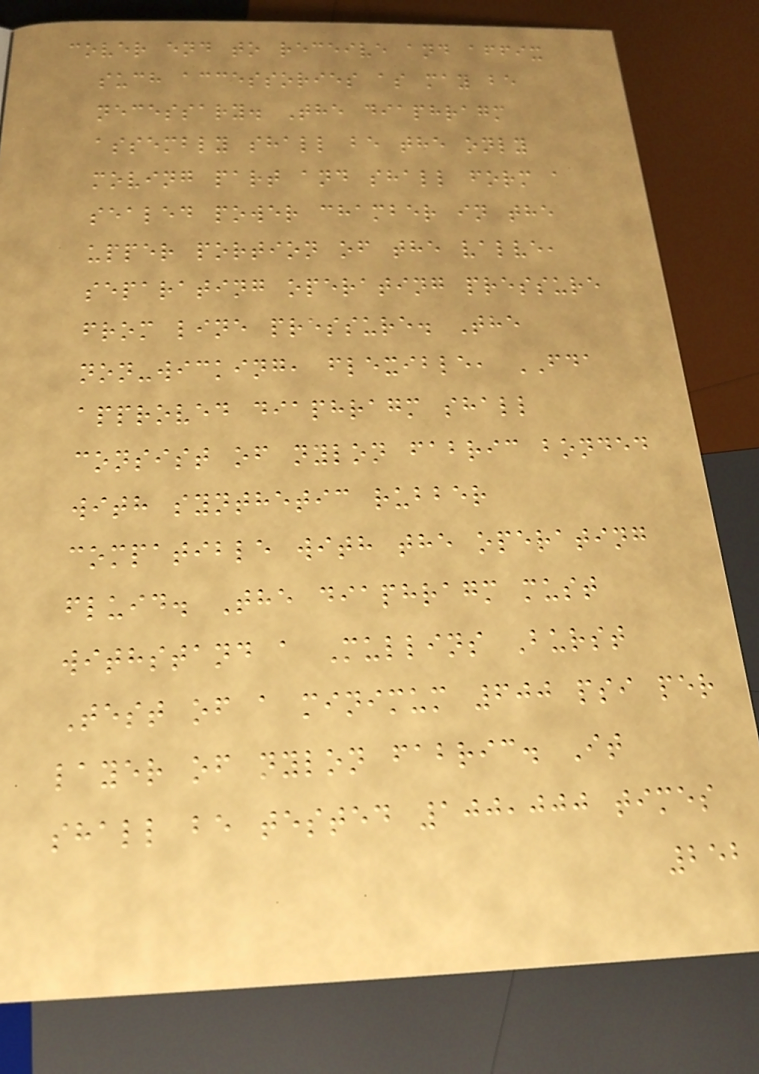cover end to receive and affix
such accessories as may be
necessary. The diaphragm
assembly shall be the only
moving part and shall form a
sealed power chamber in the
upper portion of the valve,
separating operating pressure
from line pressure. The
non-wicking, flexible, FDA
approved diaphragm shall
consist of nylon fabric bonded
with synthetic rubber
compatible with the operating
fluid. The diaphragm must
withstand a Mullins Burst
Test of a minimum 600 psi per
layer of nylon fabric. It
shall be tested 100,000 times
252
